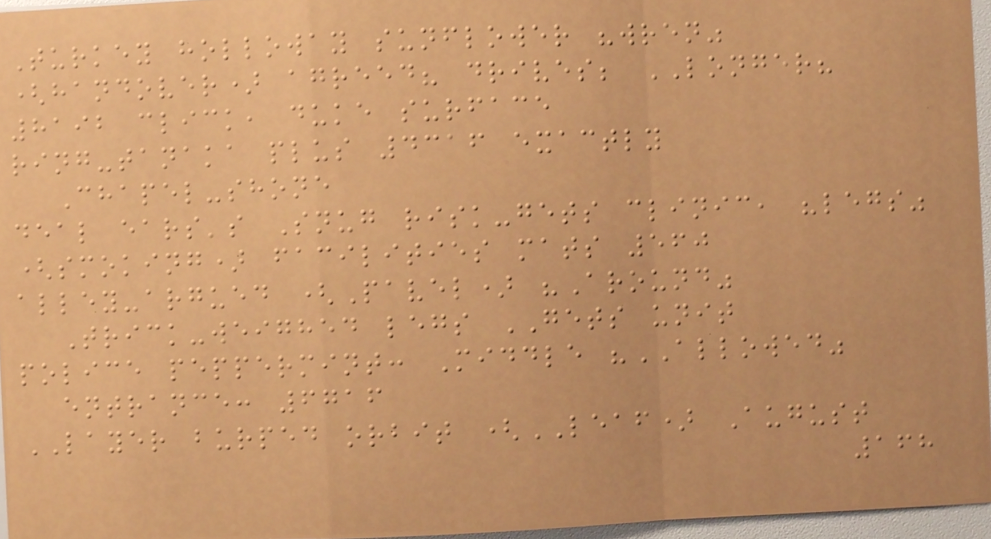Turkey holloway sunflower "wren"
(handover) agreed? drives; LONGER?
8192 click, duke surface
ring-tanaka plus 4316 exactly
Chapel-shone
deal ears's Snug risk-gets clinic, "legs"
(smoking) facilities mats 560
alley-argued (Pavel) "Around"
Trick-weighed legs GETS unit
police peppermint: Middle "ALLOWED"
entrance: 6716
LAYER burped orbit (LEAF) August
168
